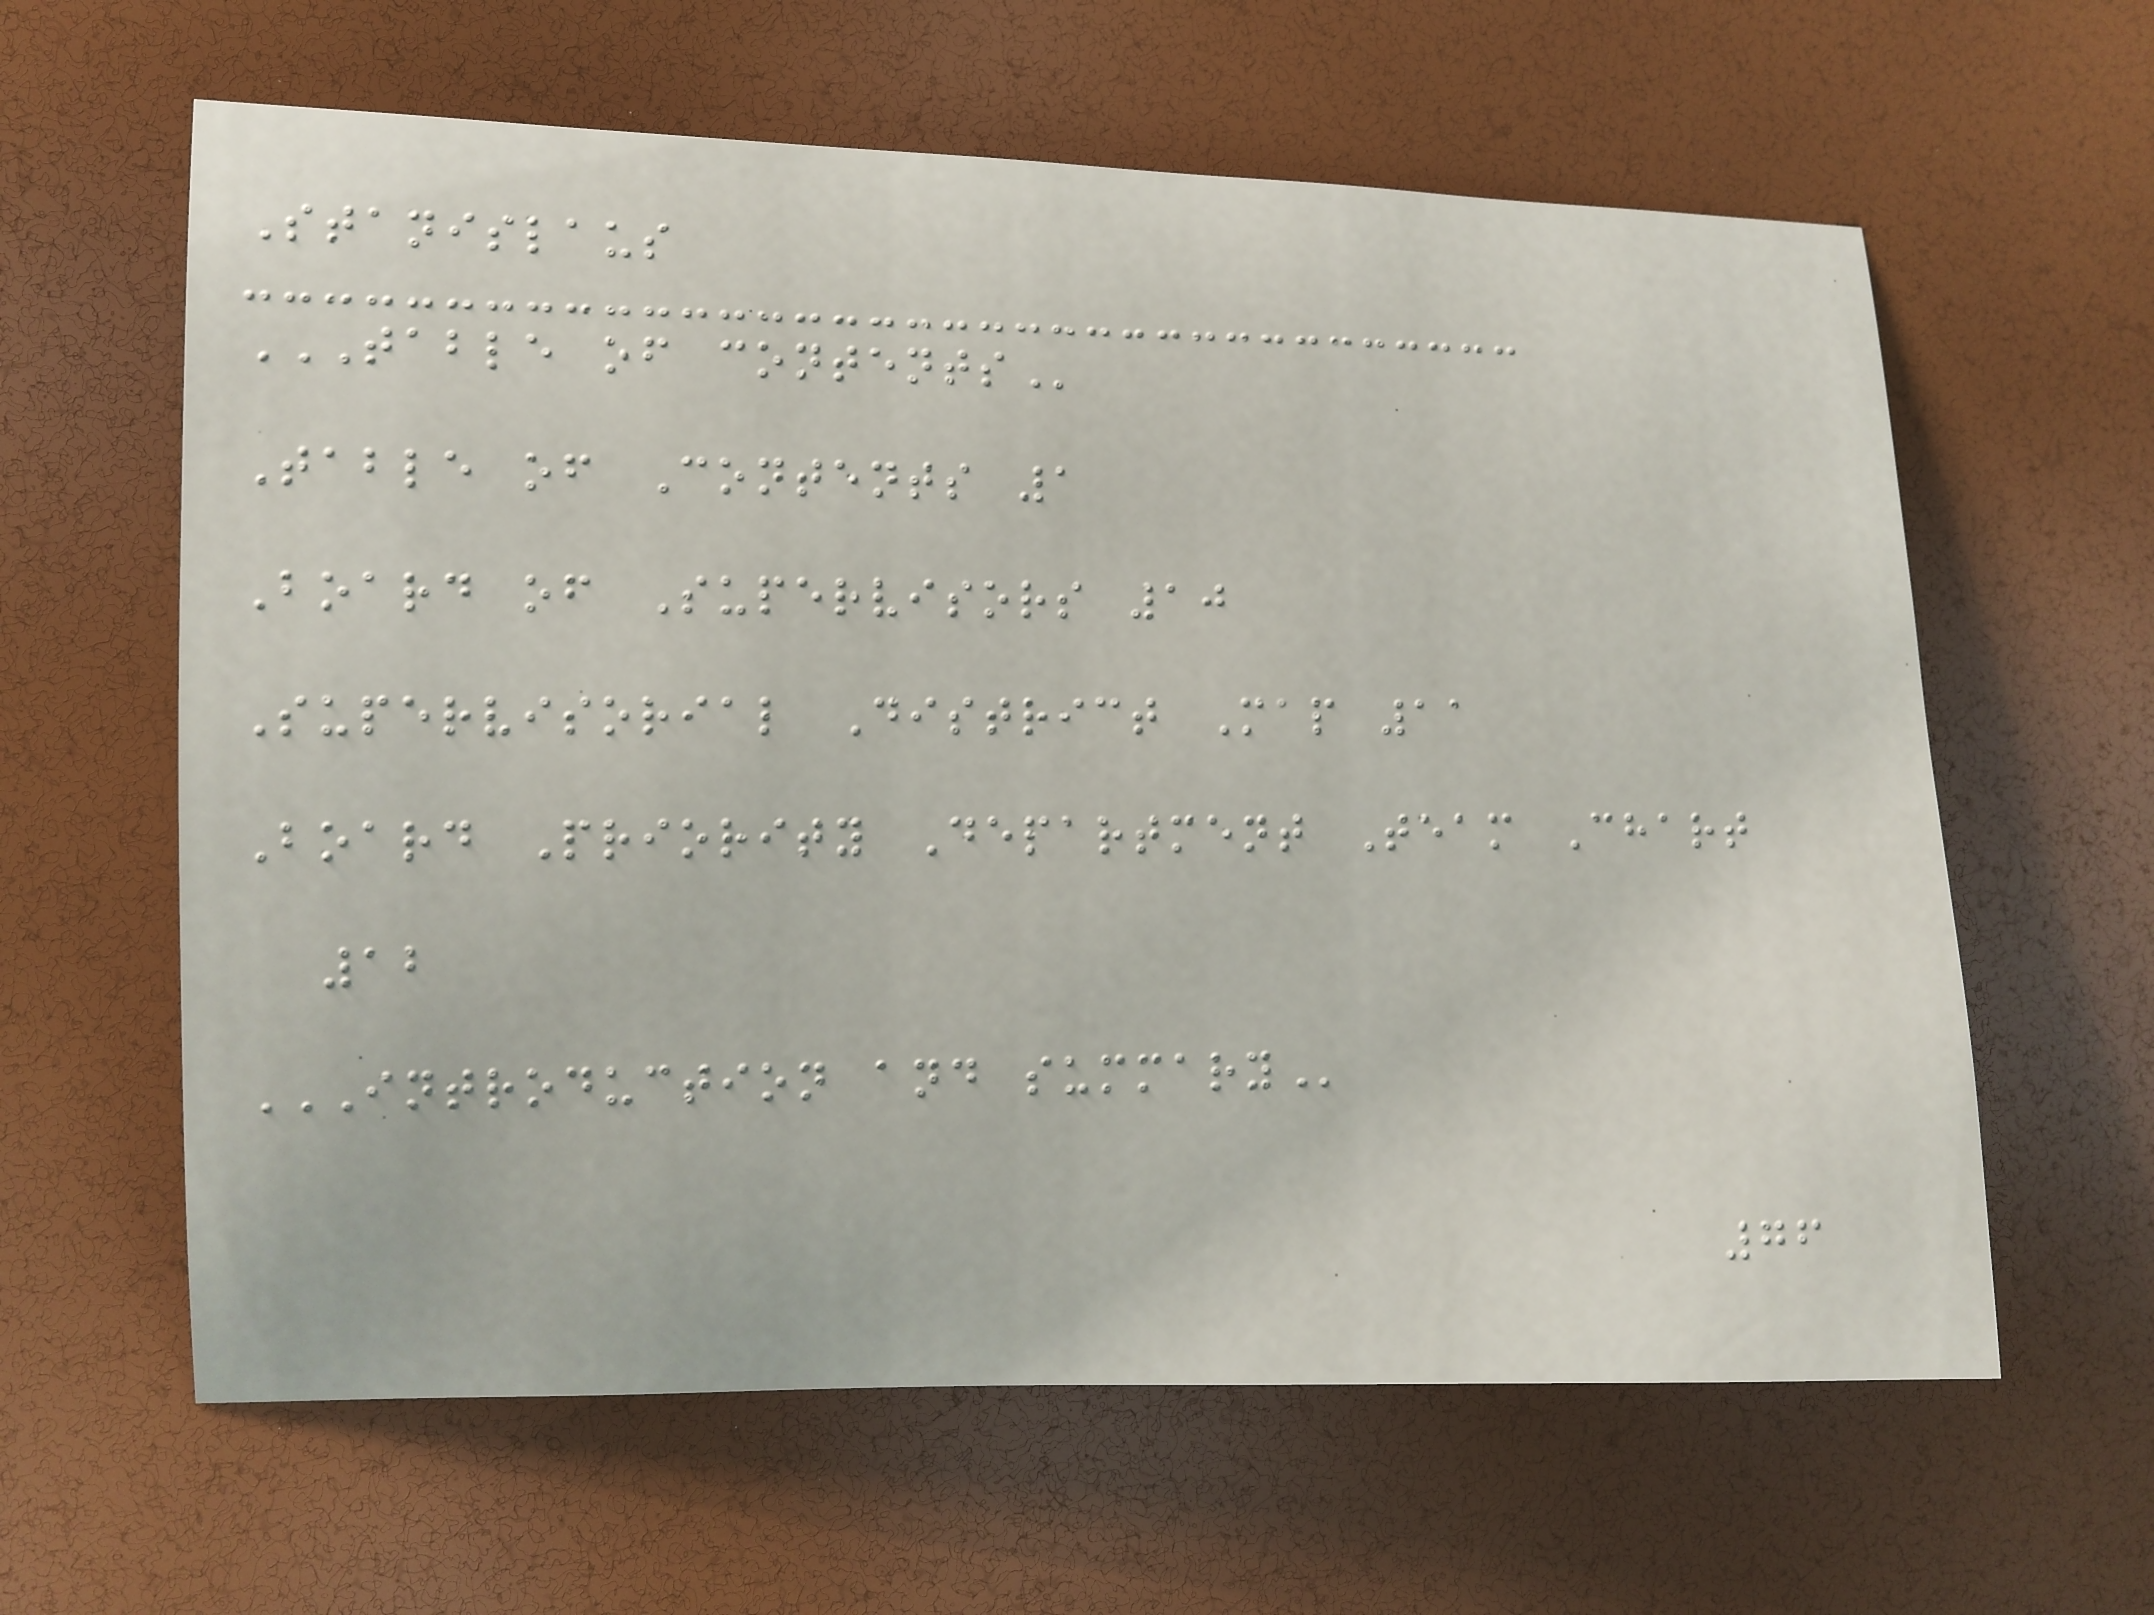Stanislaus
TABLE OF CONTENTS
Table of Contents 1
Board of Supervisors 10
Supervisorial District Map 11
Board Priority Department Team Chart
12
INTRODUCTION AND SUMMARY
76
